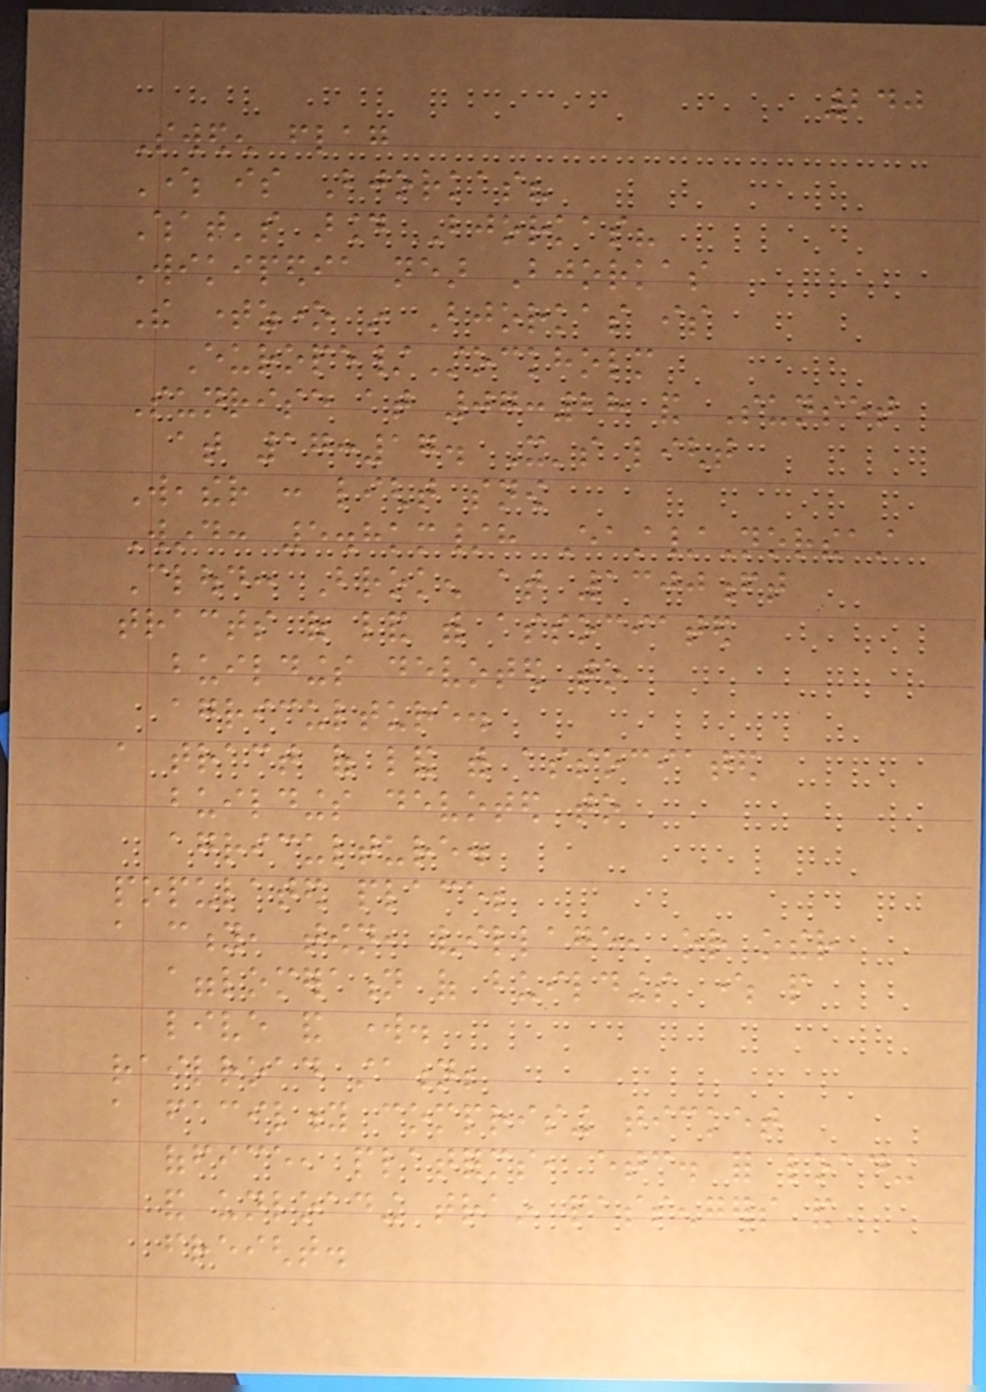240
Sweden flag
Where is Bjorkas?
What's around Bjorkas?
Wikipedia near Bjorkas
The timezone in Bjorkas is
Europe/Stockholm
Sunrise at 07:28 and Sunset
at 17:17. It's light
Weather : light snow
Wind: 5.8km/h East/Northeast
Cloud: Broken at 1300ft
tracts of land with associated
buildings devoted to
agriculture.
a tract of land with associated
buildings devoted to
agriculture.
populated place;
a city, town, village, or other
agglomeration of buildings where people
live and work.
railroad station;
a facility comprising ticket
office, platforms, etc. for loading
and unloading train passengers and
freight.
